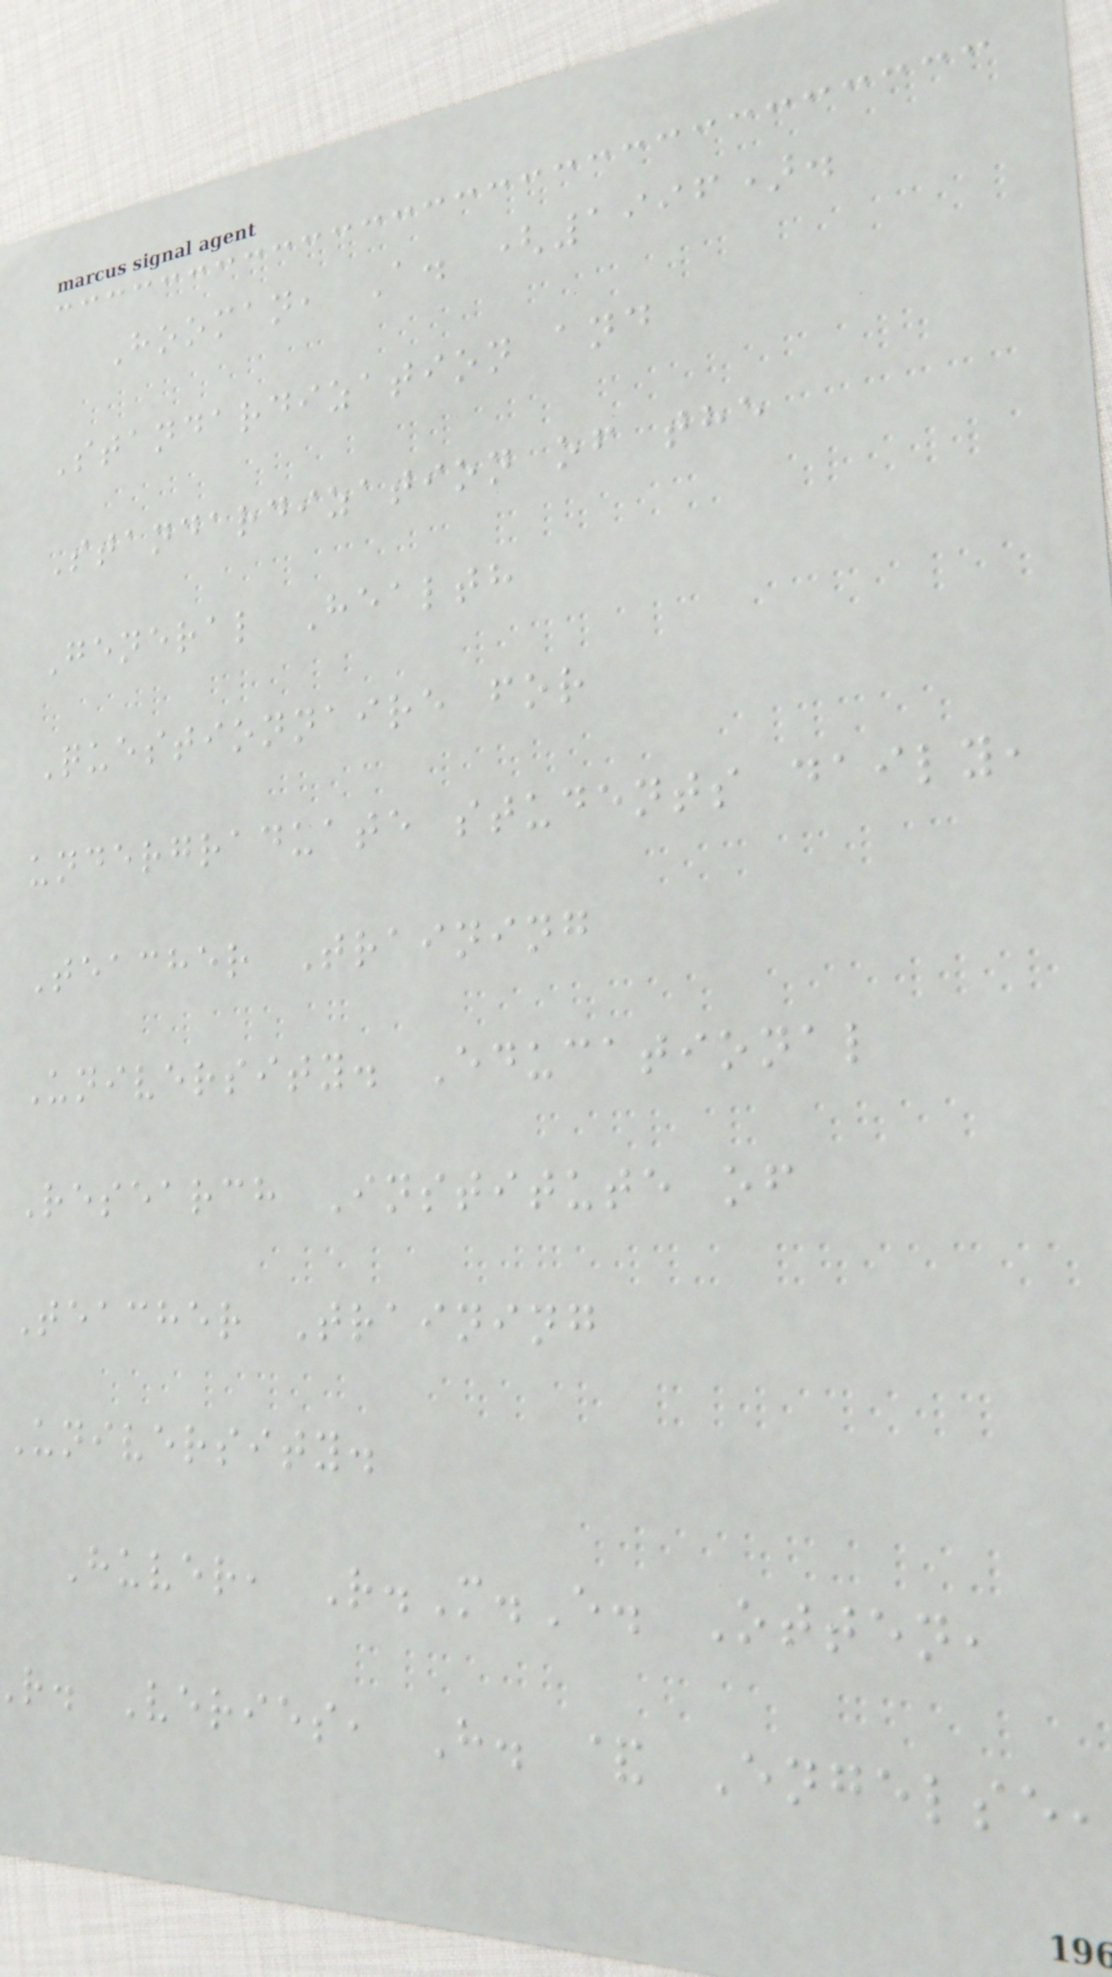Hooman, A. (1996).
Standardization and
Standardization of the
General Health
Questionnaire for
undergraduate students daily,
Teacher Training
University. Educational
Research Institute of
Teacher Training
University.
Huver, R.M.E. Otten,
r. Veries, H. & Engelse,
